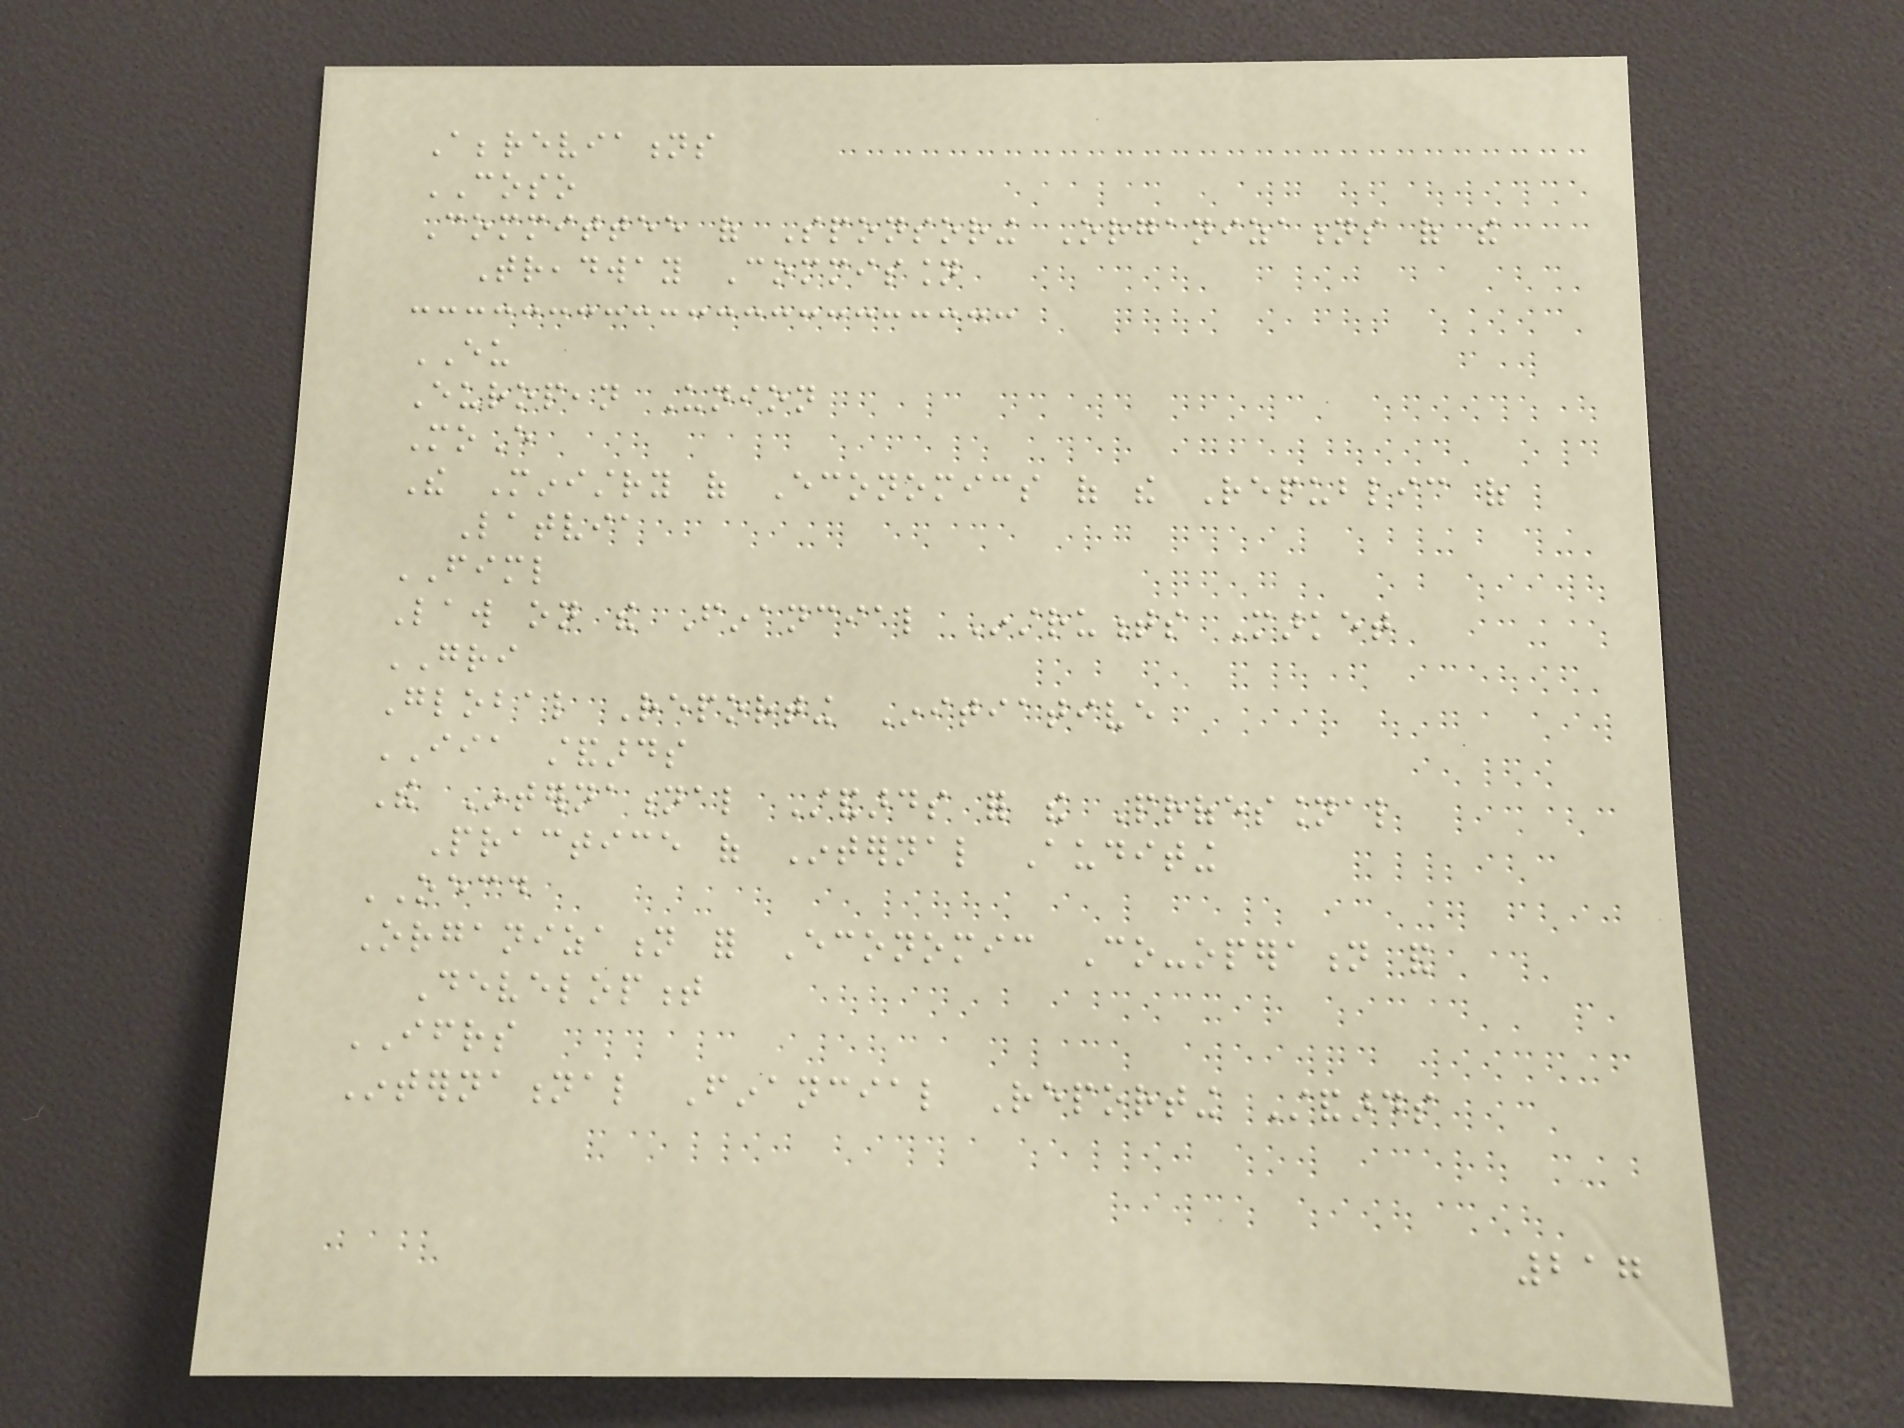Abbreviations
COSO
Committee of Sponsoring Organizations of the
Treadway Commission
EU
European Union
MoE
The Ministry of Economics of the Republic of
Latvia
FIML
Law on the Financial Instruments Market
GRI
Global Reporting Initiative
IIA standards
The International Standards for the Professional
Practice of Internal Auditing
OECD
Organization for Economic Co-operation and
Development
IFRS
International Financial Reporting Standards
217
